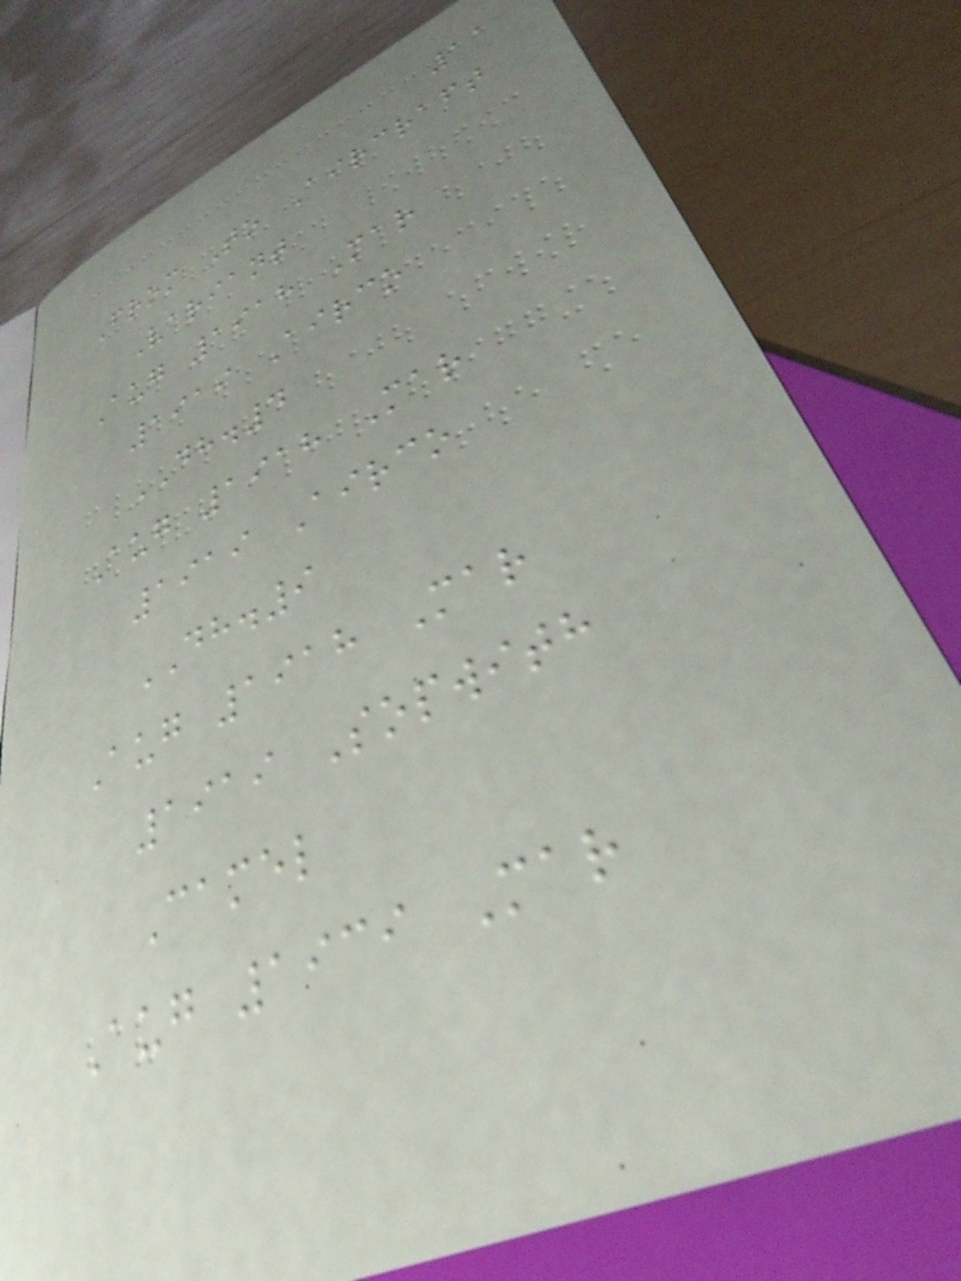11
From To Aircraft
Variant
Aug 1918 Mar
1919 Airco
DH.4
Aug 1918 Mar
1919 Airco
DH.9
Aug 1918 Mar
1919 Sopwith
Camel
Aug 1939 Mar
